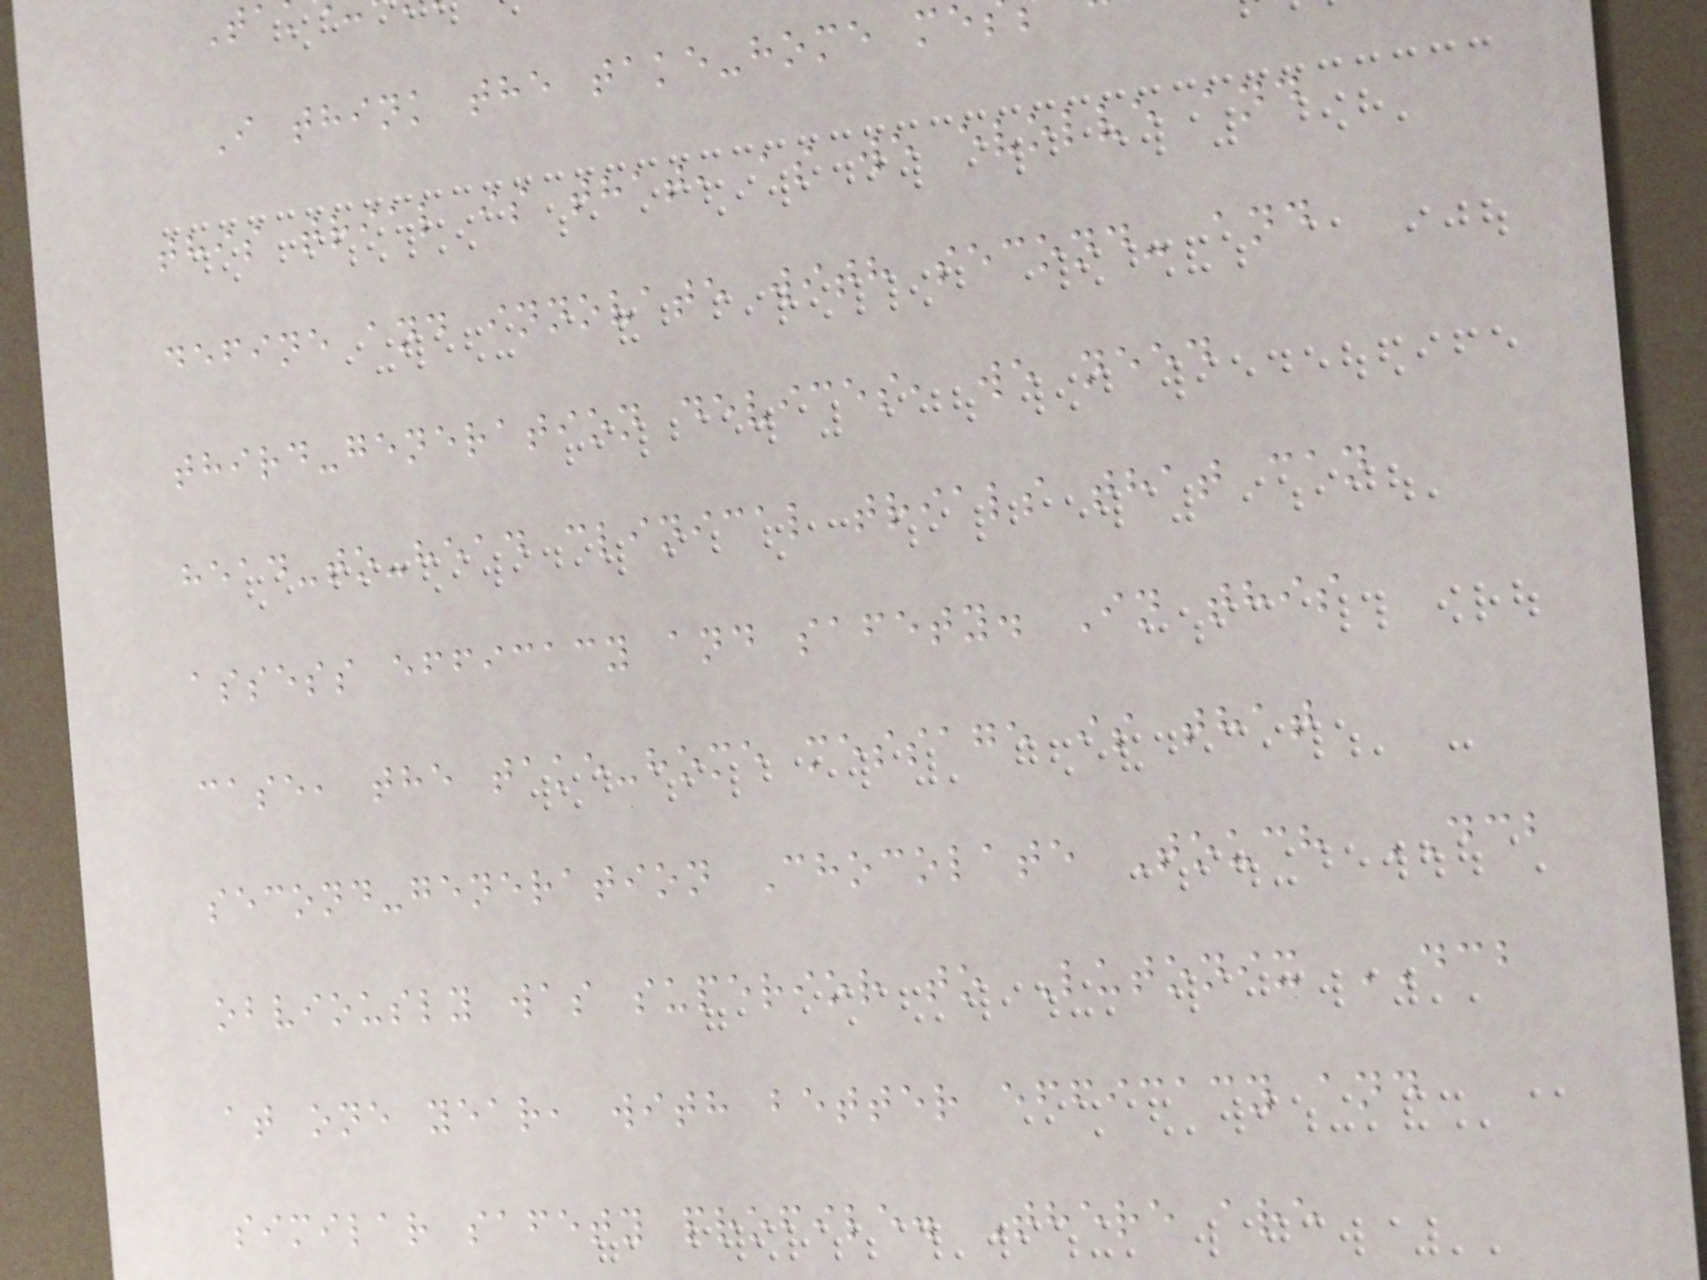I think the take-home me
this trial is that, as we evolve and
define and innovate with second- and
third-generation devices, we need
head-to-head clinical trials that can
assess efficacy and safety. In this
case, the take-home message is that
second-generation Chocolate Touch DCB
obviously was superior to Lutonix DCB
at one year, with better efficacy and
similar safety profile. There are
